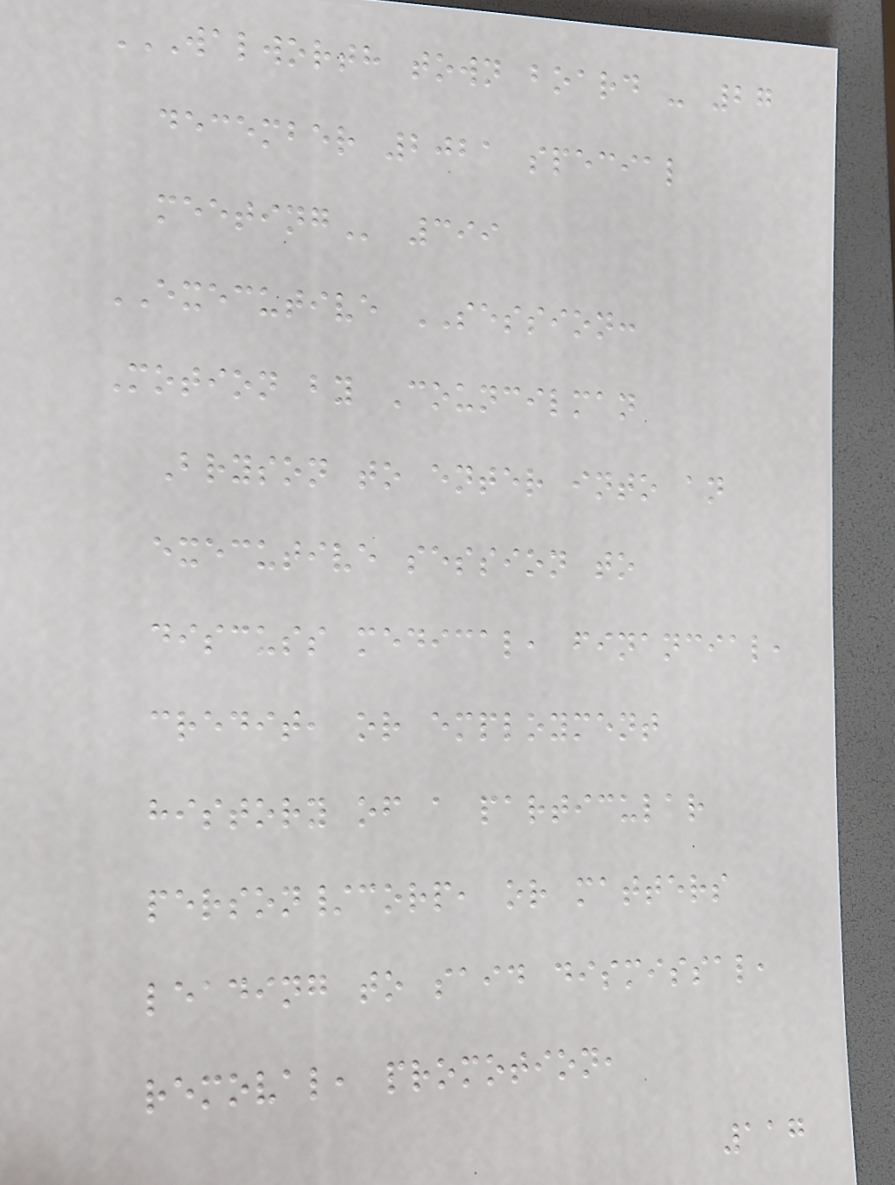WALWORTH TOWN BOARD - 27
DECEMBER 2021 SPECIAL
MEETING 399
EXECUTIVE SESSION:
Motion by Councilman
Bryson to enter into an
executive session to
discuss medical, financial,
credit, or employment
history of a particular
person/corp, or matters
leading to said dismissal,
removal, promotion,
117
